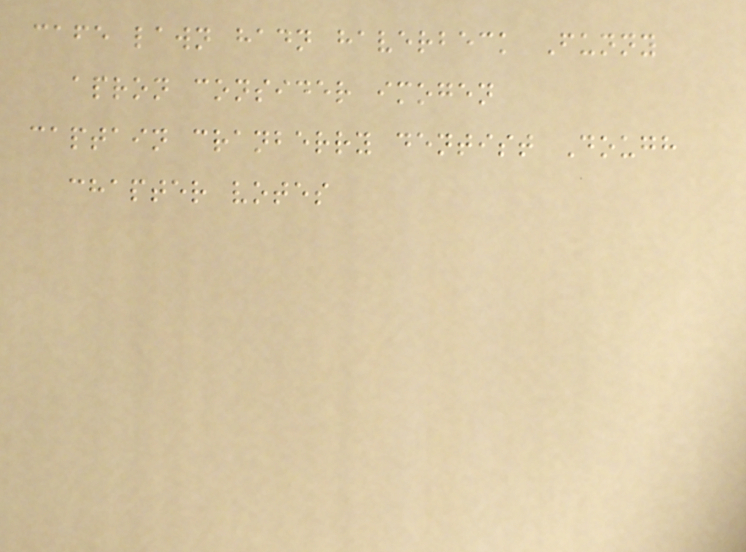cafe lawn hadn haverbeck Funny
apron consider imogen
captain cranberry dentist Dough
chapter votes
